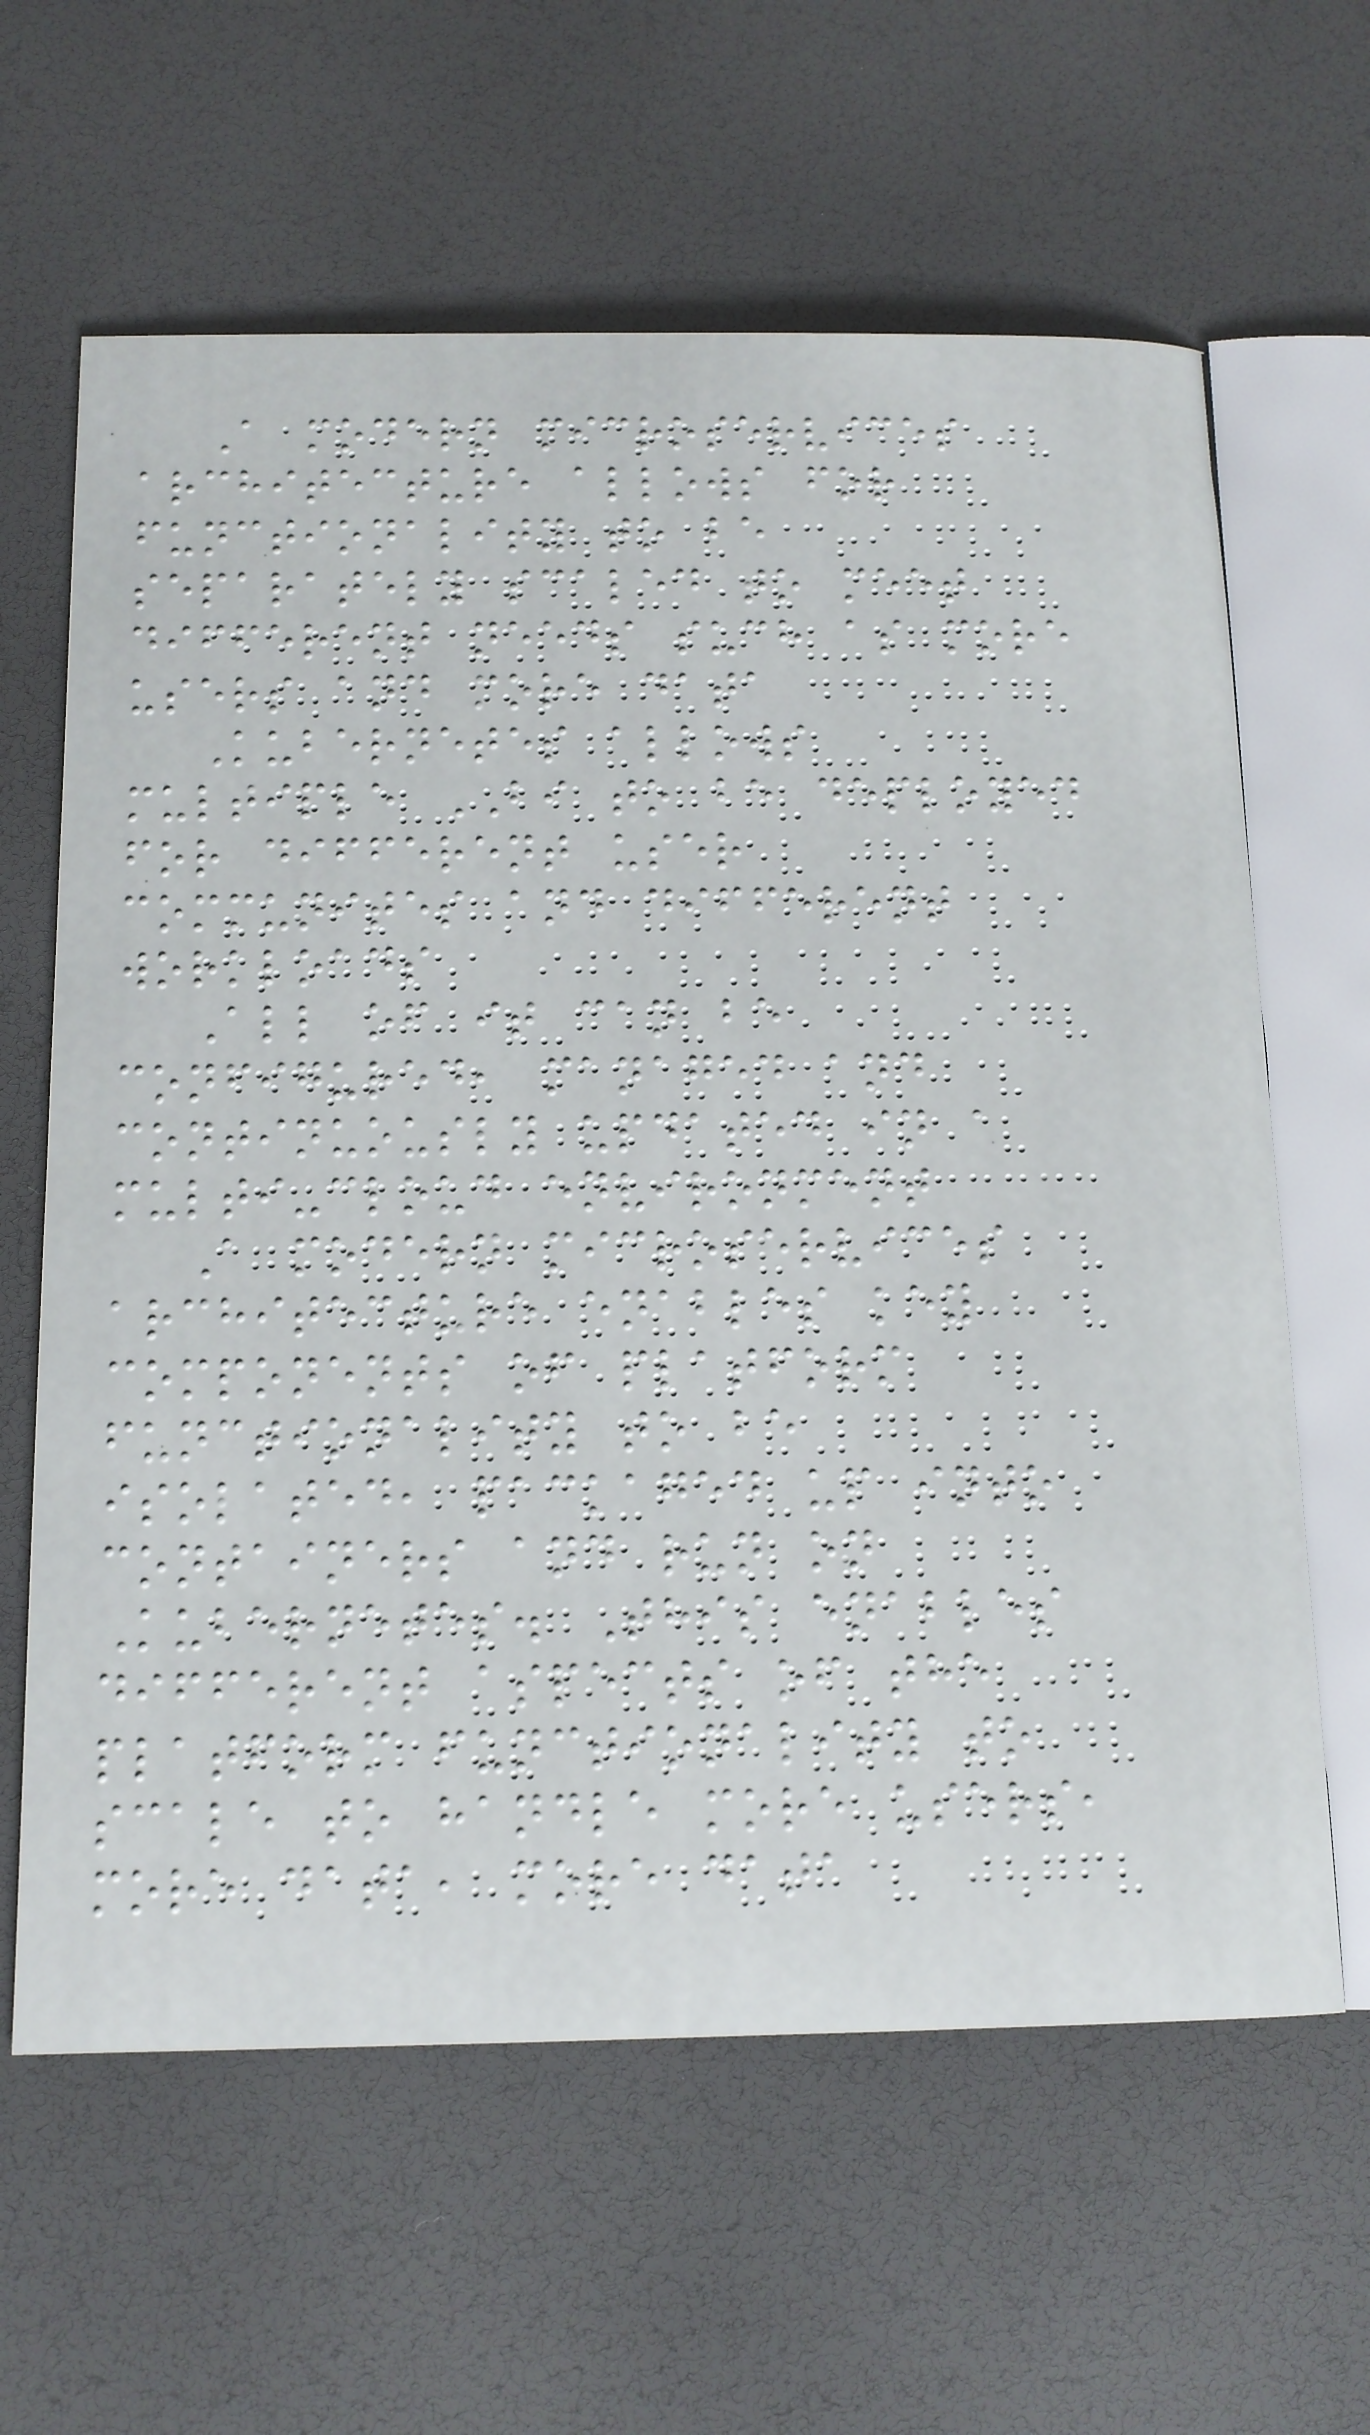A modern microservices
architecture allows for
functionality to be
separately scaled to meet
different needs such as more
users and more data
Kubernetes allows
multiple BI to be deployed
for different user
communites and different
workloads
All of it can be
configured, managed and
continuously updated in a
multi-cloud environment
A modern microservices
architecture enables key
components of platform
functionality to be
isolated, packaged up into
containers and run on
Kubernetes. This enables
different aspects of the
platform functionality to
scale to handle more users,
more data, more data
